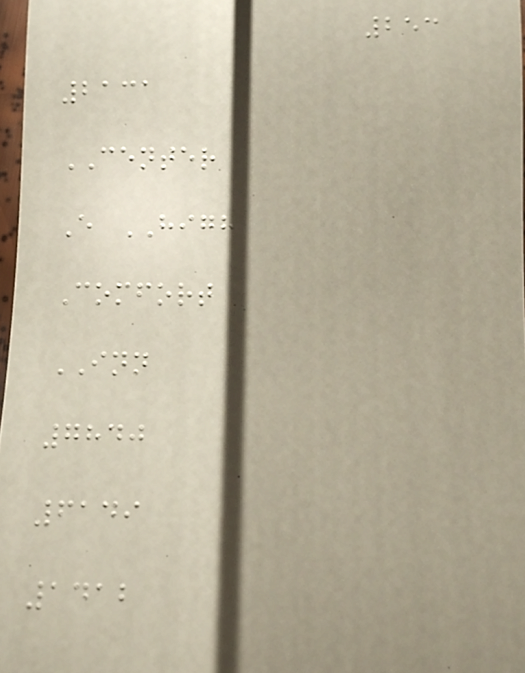253
2131
CENTER
E HIGH
Comfort
INN
7840
6149
1412
